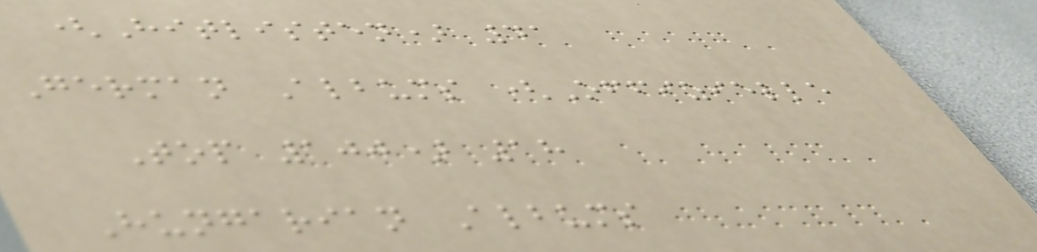(Hitlisten) 41
German Albums (Offizielle
Top 100) 18
Hungarian Albums
